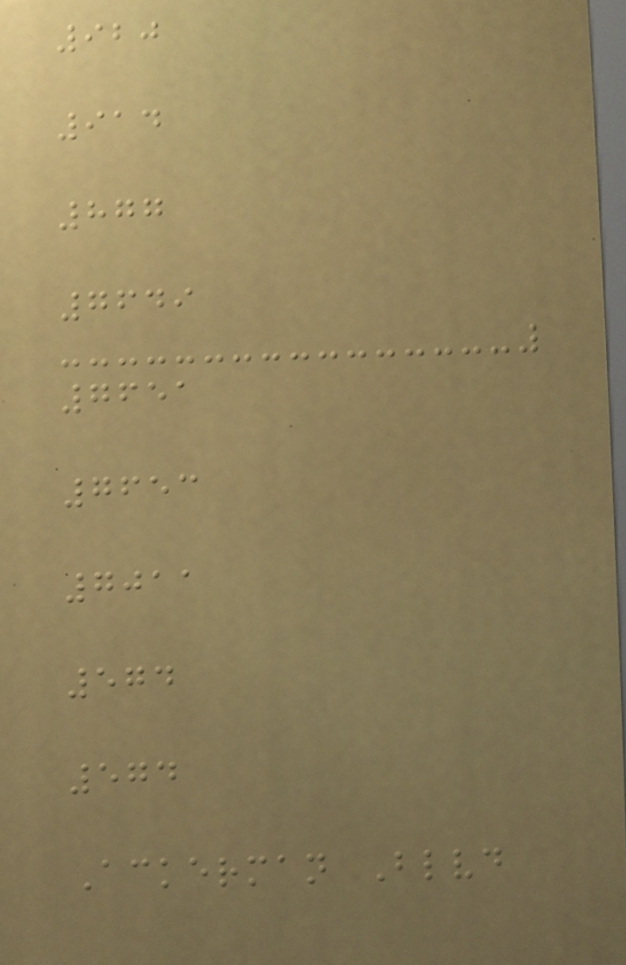920
914
877
7649
7651
7653
7011
574
574
Ackerman Blvd
